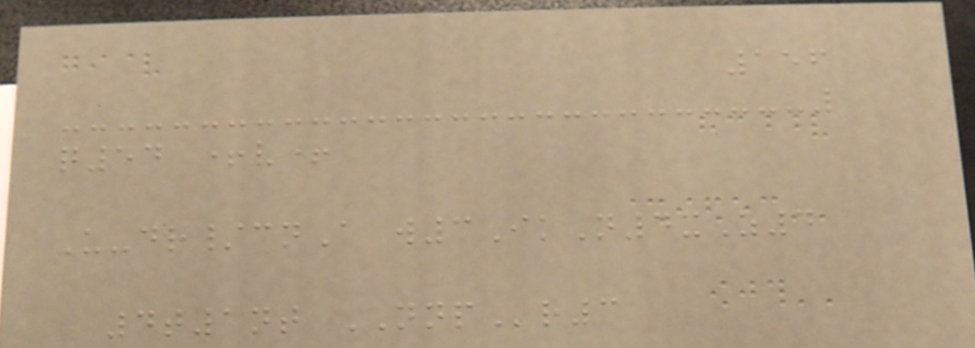156
q54 +v+
U-dr/cnA w3IkN4xZ4
4t1nt NNPr3
